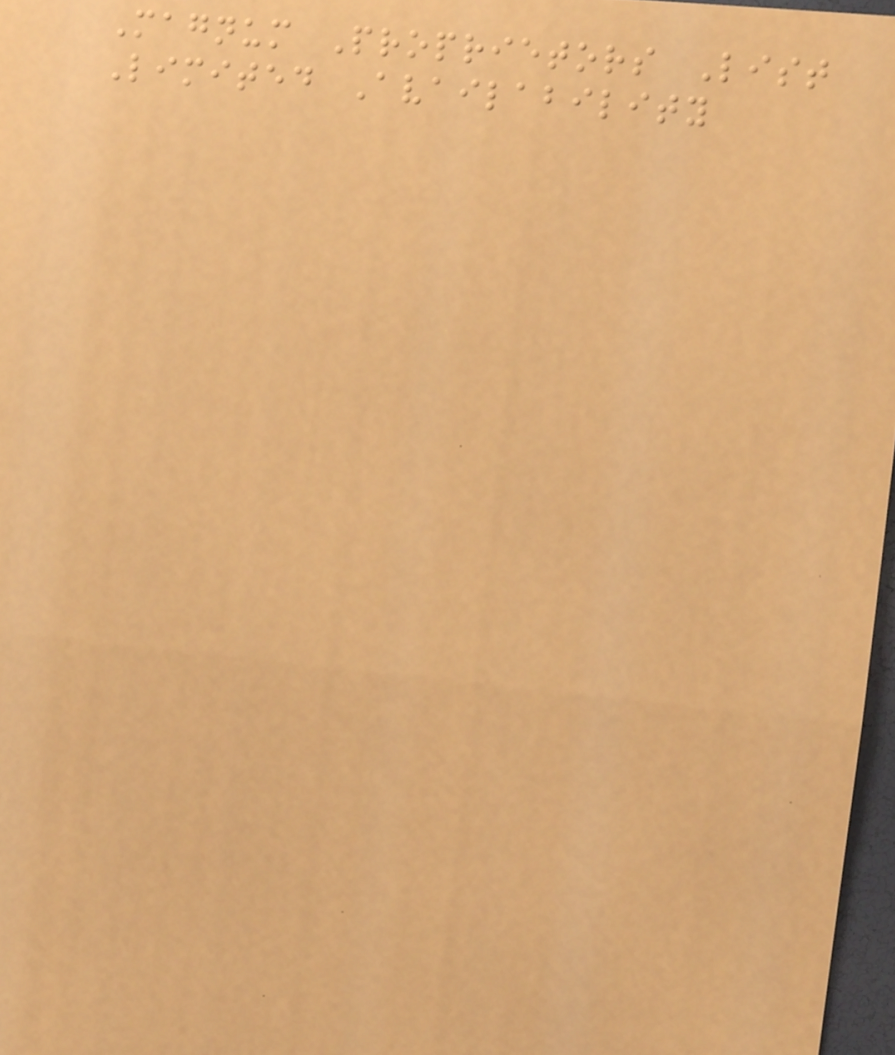Magnum Proprietors List
Limited Availability
